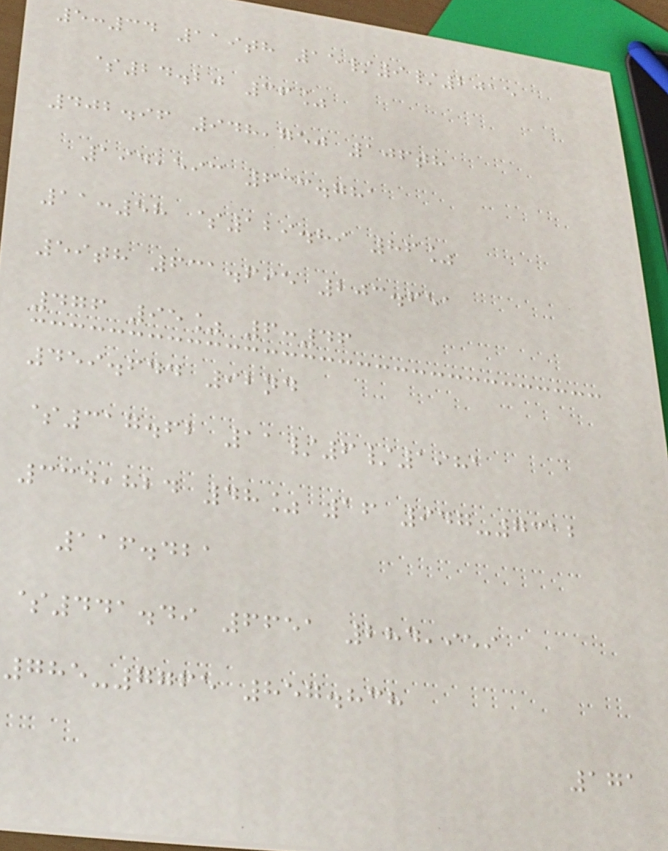5:34 119th 15/9/2015
$24.20 36%
402.96 948,750 106th
194,593 633.781
11:58 $129.89 86%
59th 631.695 203.651
476 95% 6:46
459.644 92nd
$317.62 11/6/1981
334,824 48% 16 947-7312
116.421
$441.49 6651 284,959
785-7765 857.838
171
